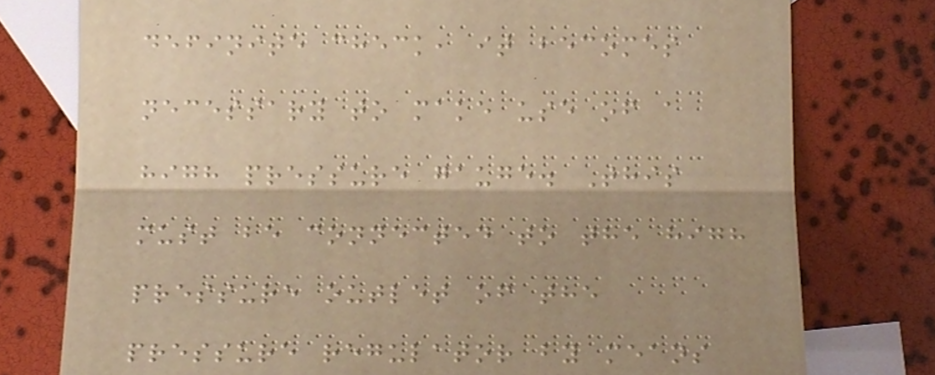definite check, it becomes
necessary to make use of a
high pressure gauge. This
must be connected to the high
pressure outlet of the
pressure regulator by means
